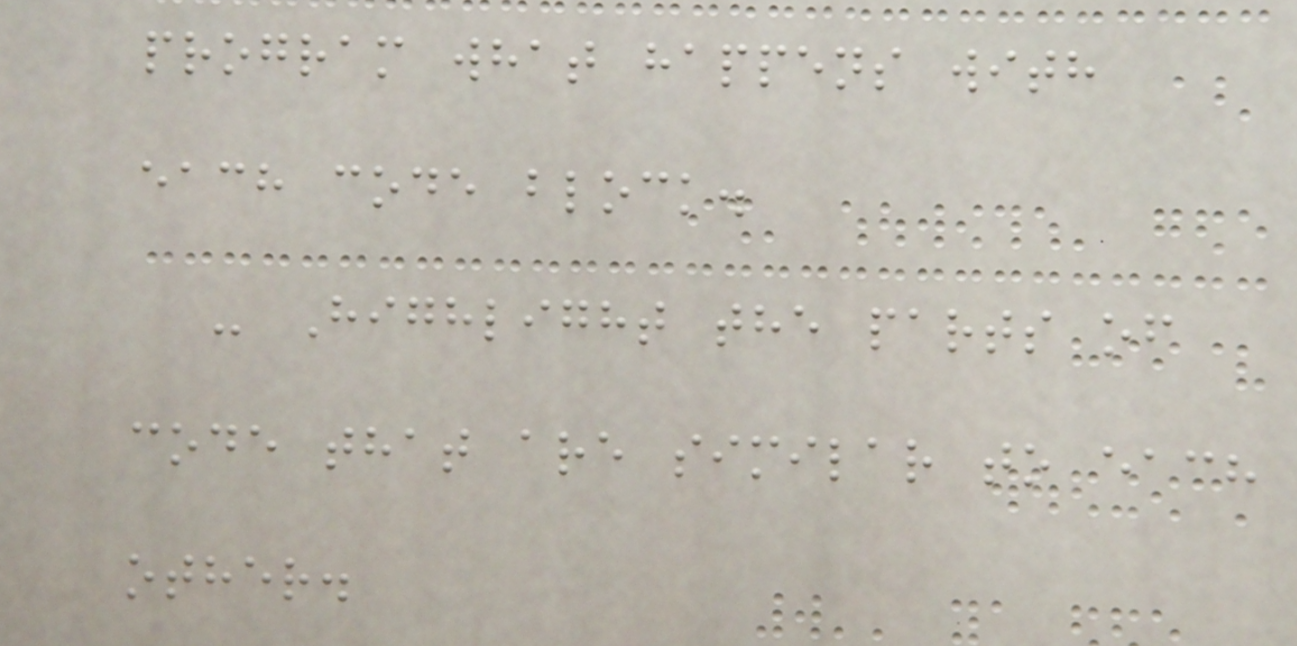program what happens with
each code block.
- Highlight the parts of
code that are similar to each
other.
